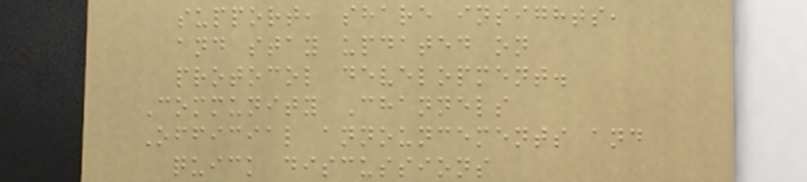support, share insights,
and stay updated on
protocol development.
Community Channels
Official announcements and
quick discussions
